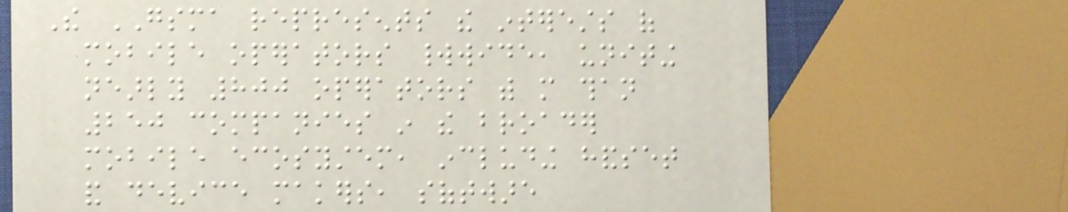The GSMA represents the interests of
mobile operators worldwide, uniting
nearly 800 operators with more than
250 companies in the broader
mobile ecosystem, including handset
and device makers, software
